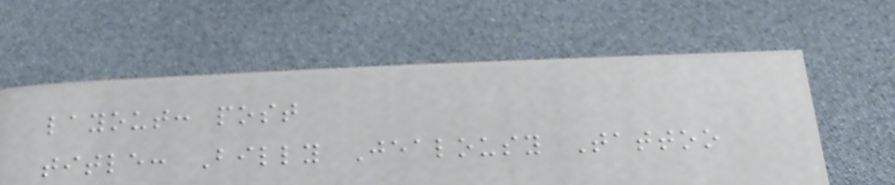layout: post
title: Billy Jealousy Tattoo
